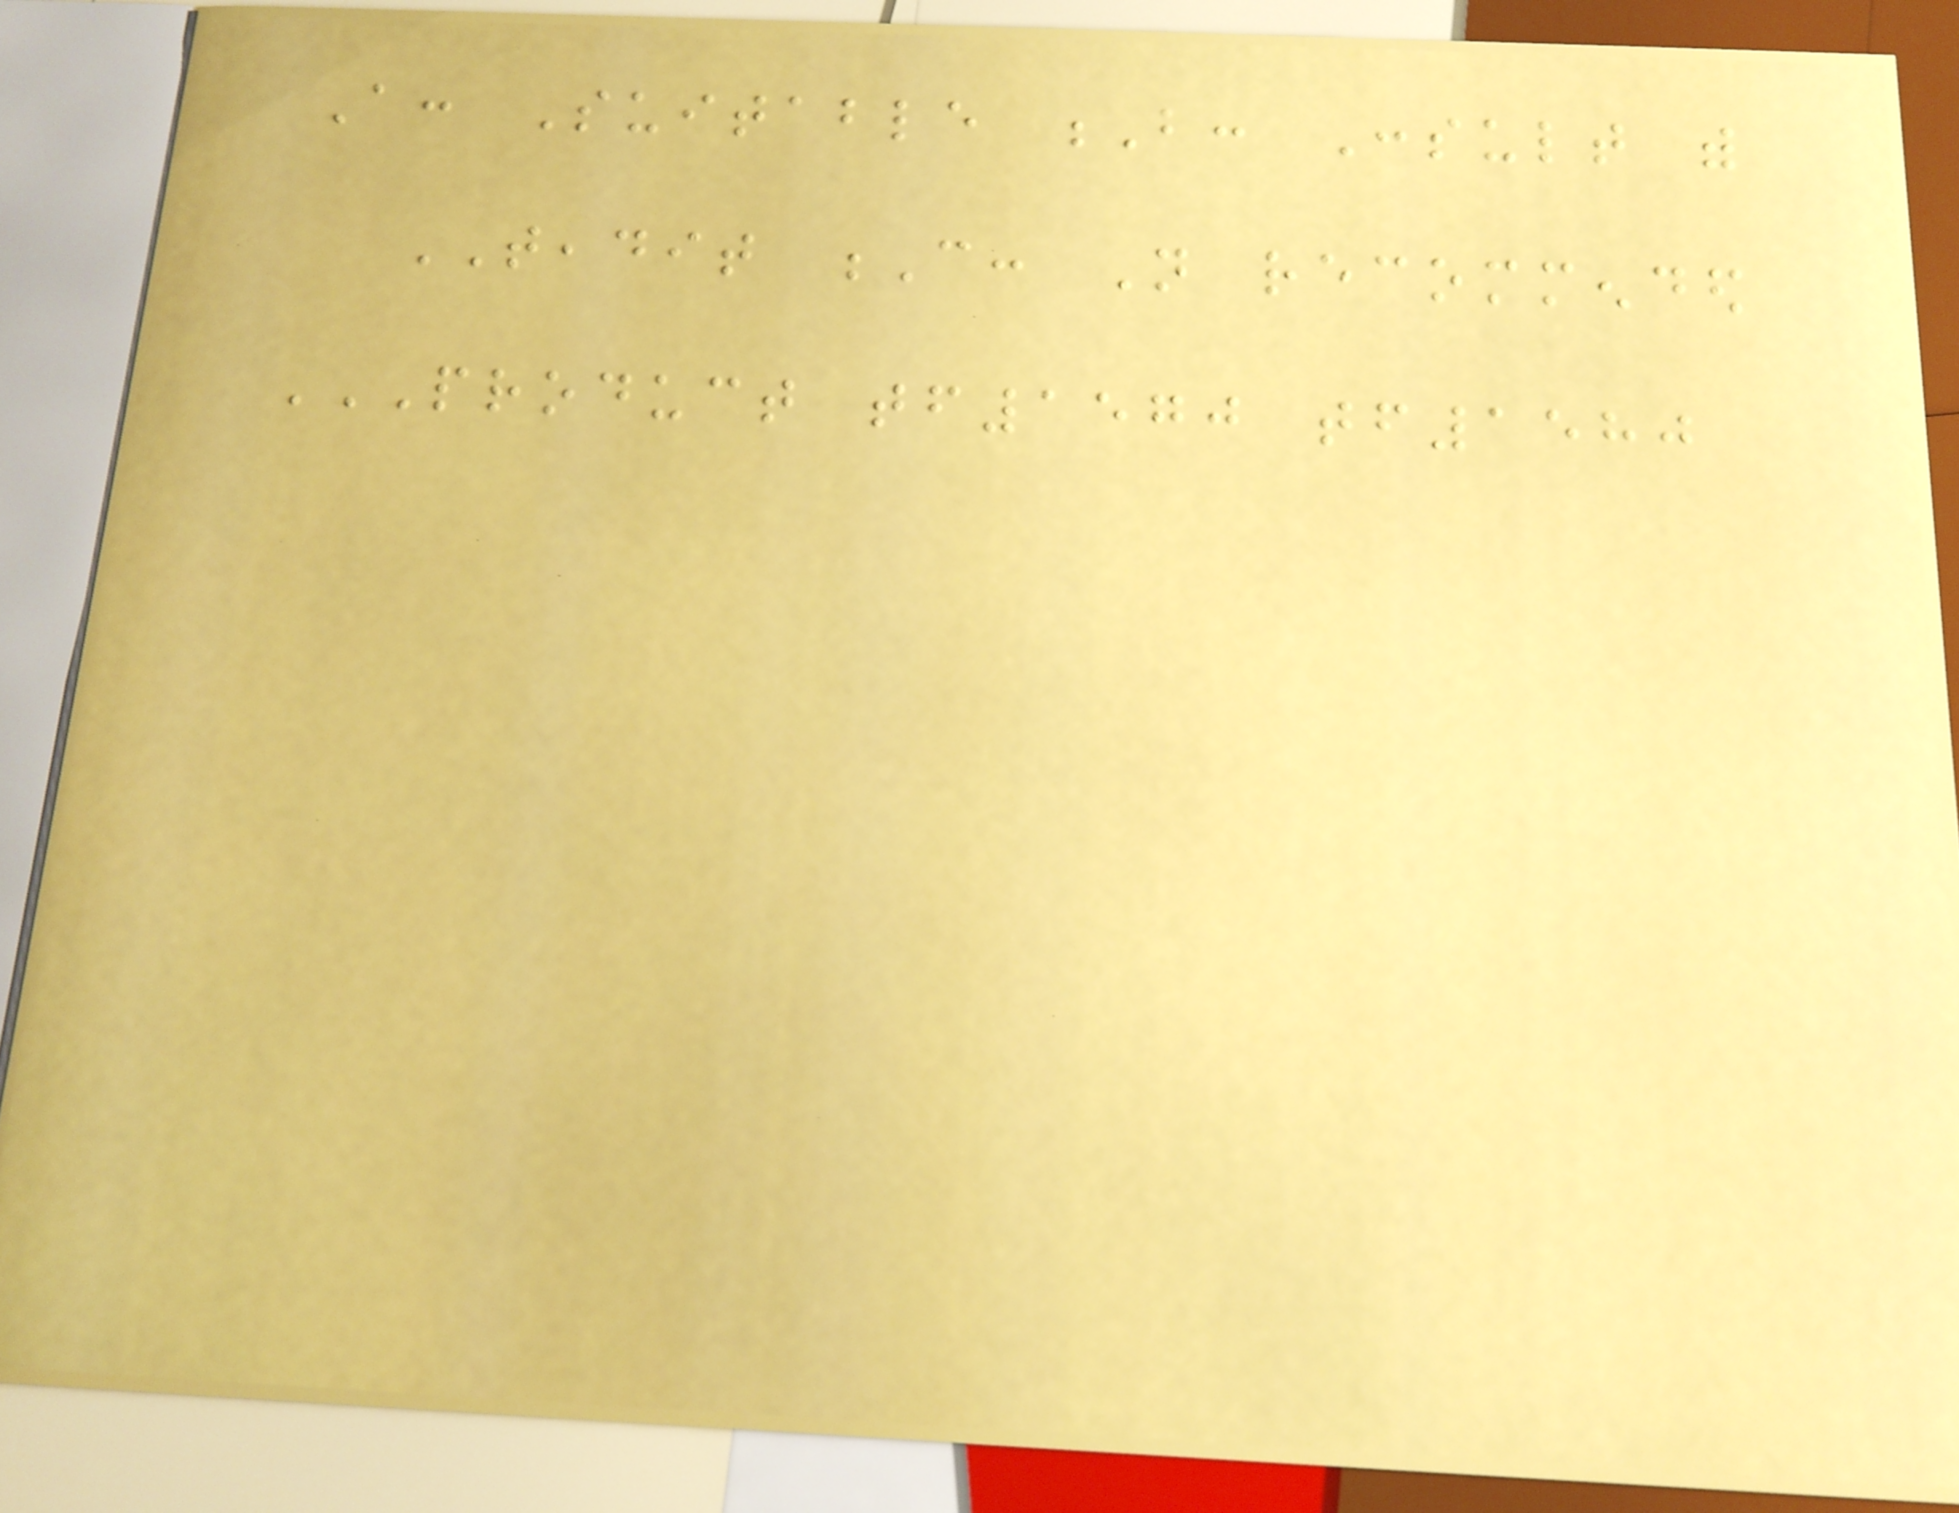A: Suitable B: Consult with
TEADIT C: Not recommended
PRODUCT TF1570 TF1580
